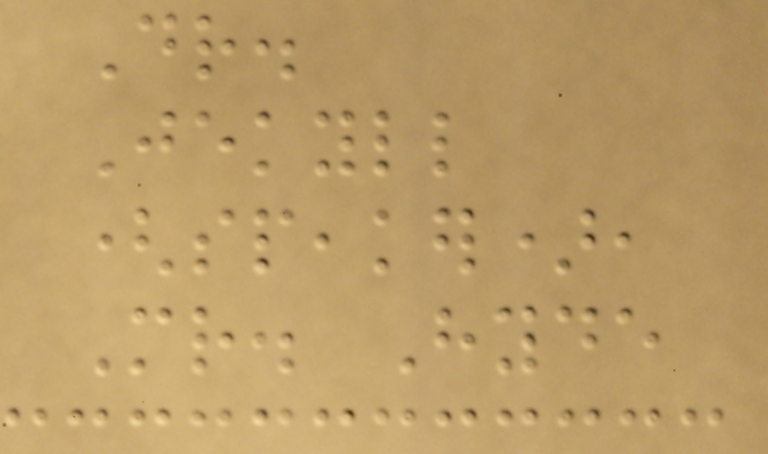Dr.
Jekyll
(speaker),
Mr. Hyde
